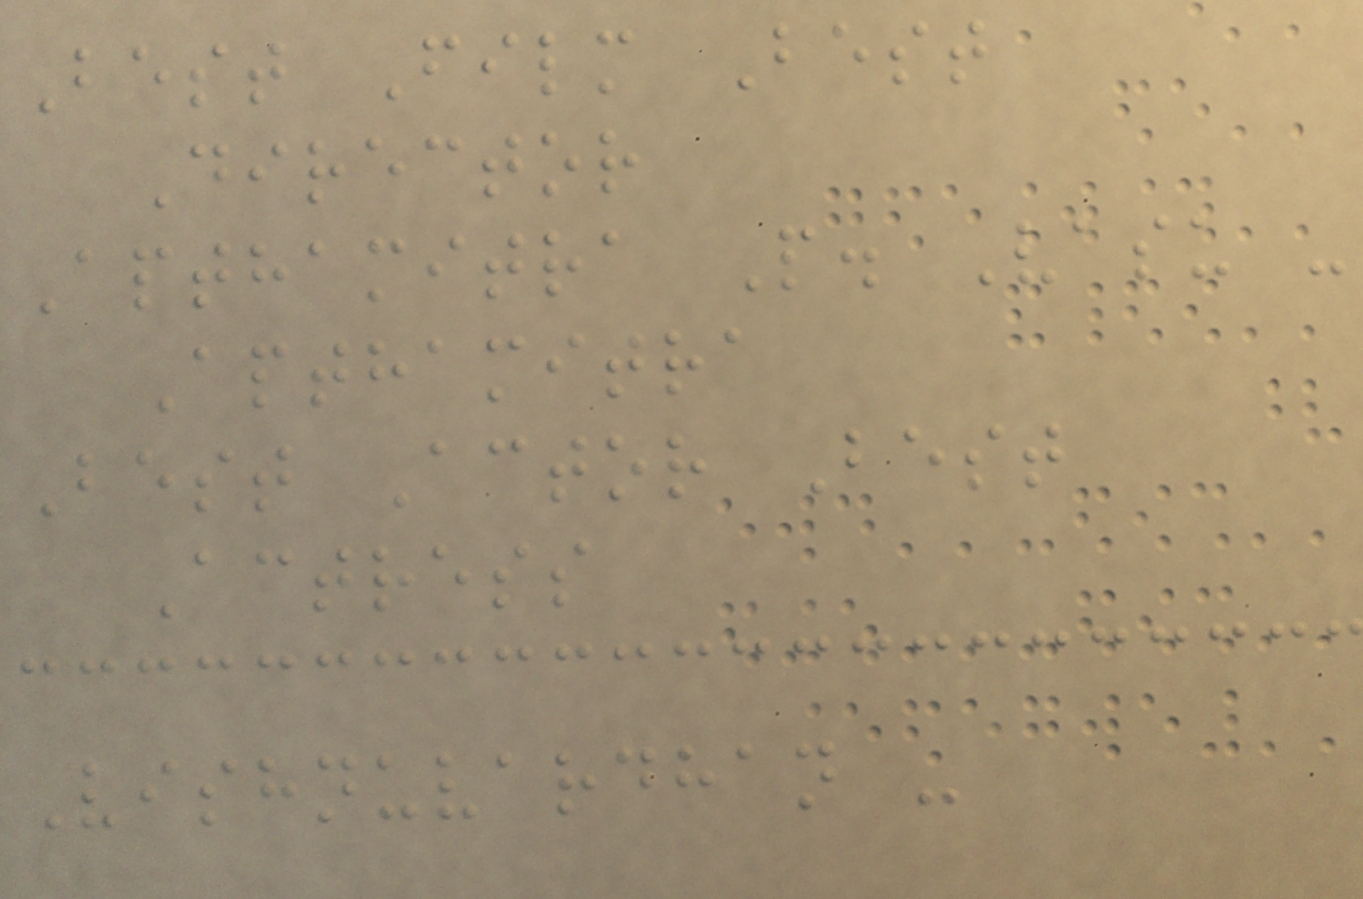Best Film Best
Director
Apthamitra P. Vasu -
Apthamitra
Best Actor Best
Actress
Vishnuvardhan -
